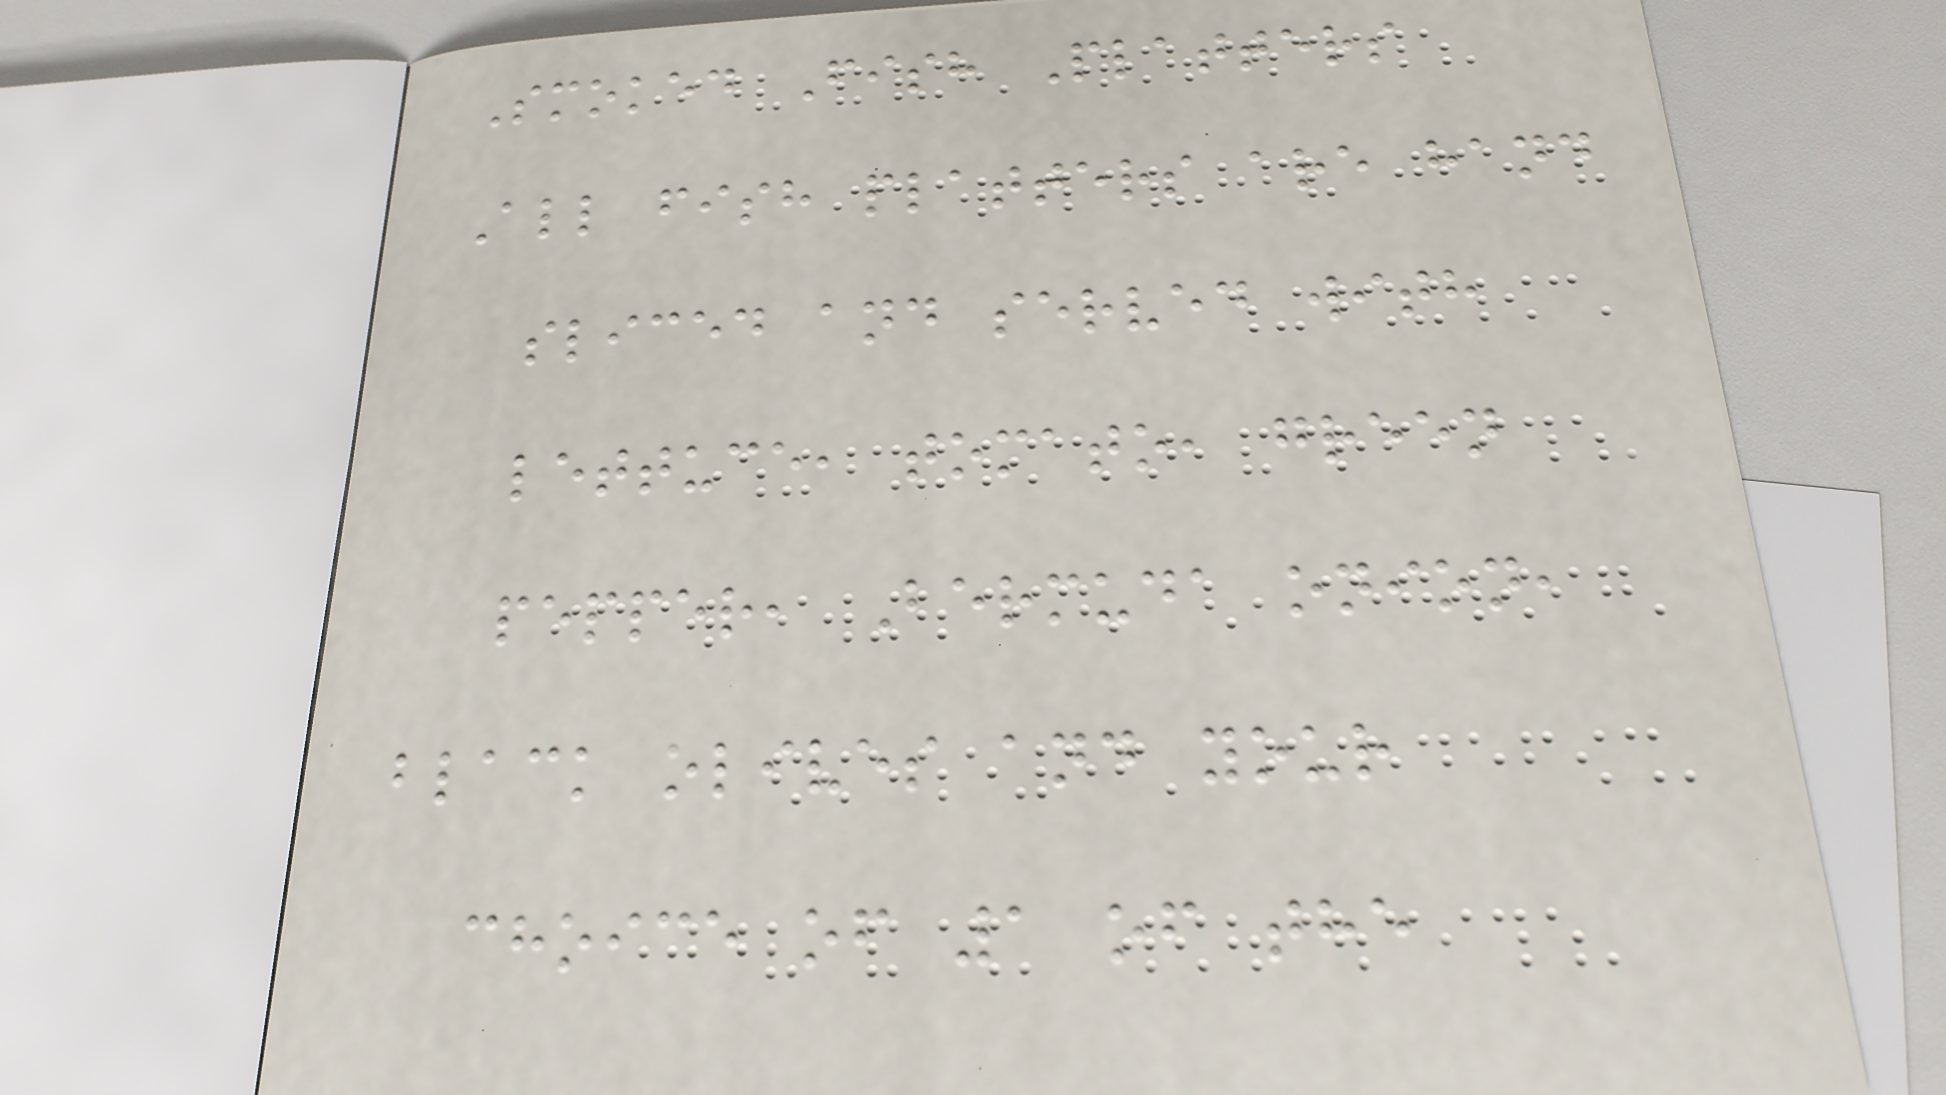Smoked Fish Platters
All fish platters are hand
sliced and served with
lettuce, tomato, green
pepper, Bermuda onion,
black olives and your
choice of 1 of the
